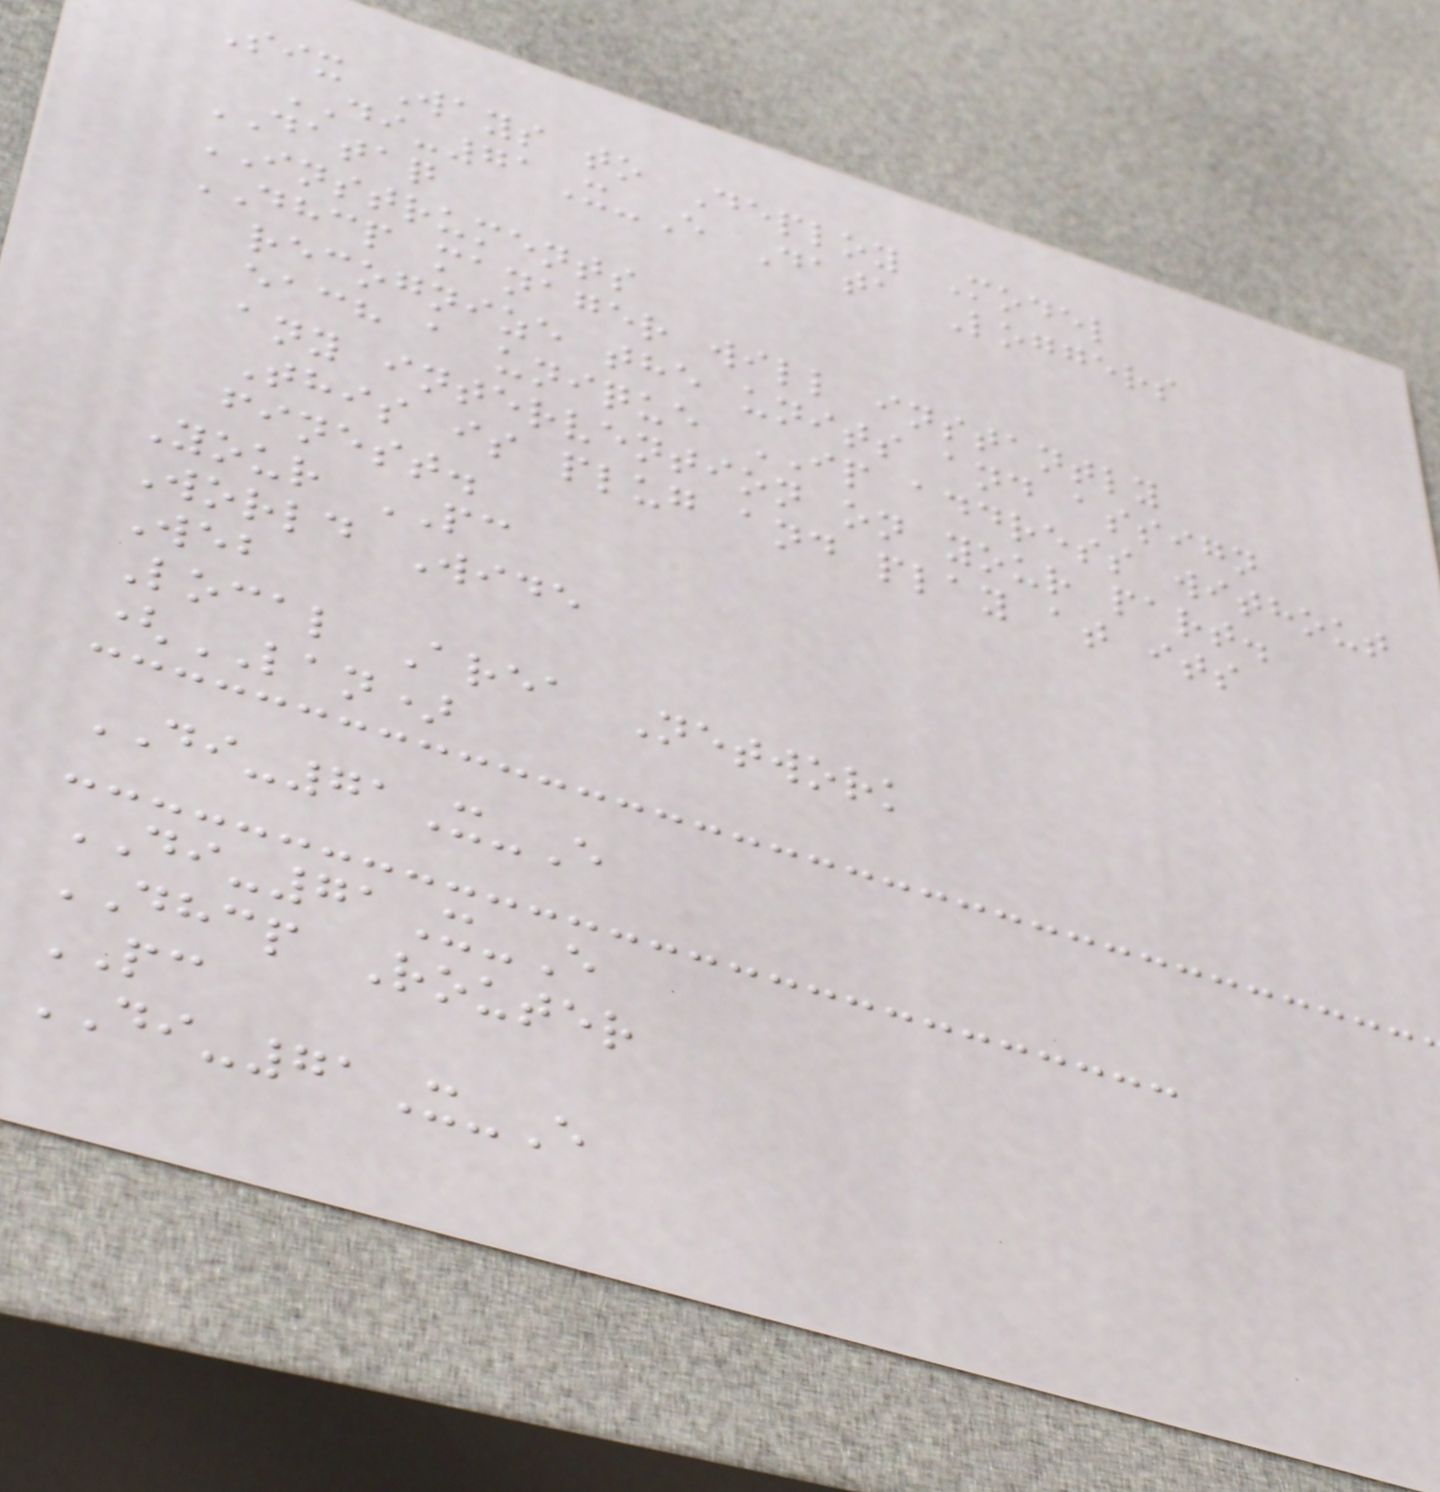Six Ways to Deploy Model
DI-71X-E Data Loggers
DATAQ
INSTRUMENTS
DHCP manager will instantly
recognize the units and assign
each a unique IP address without
any intervention on your part.
This is plug and play at its
finest.
Your PC
World Wide
Web
Local Area Network
(LAN)
DI-71X-E
DI-71X-E
DHCP Router
PC
DI-71X-E
